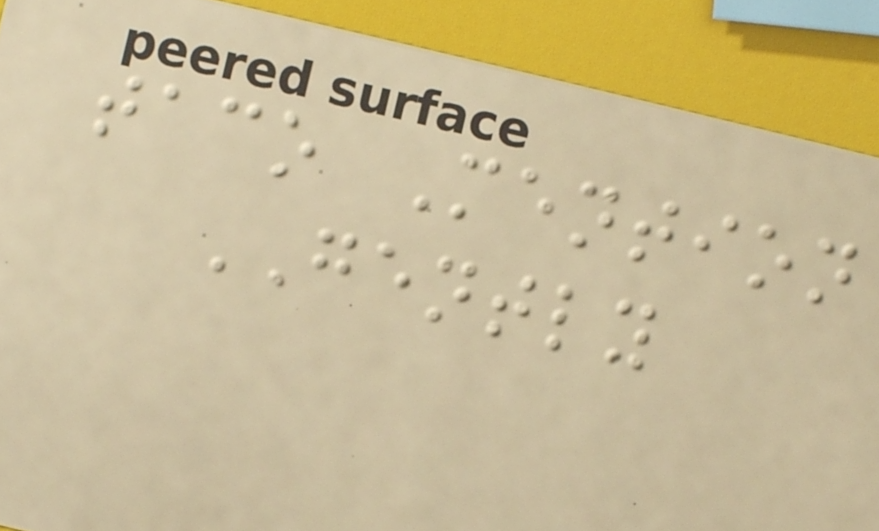taco Mention
GENTLY
